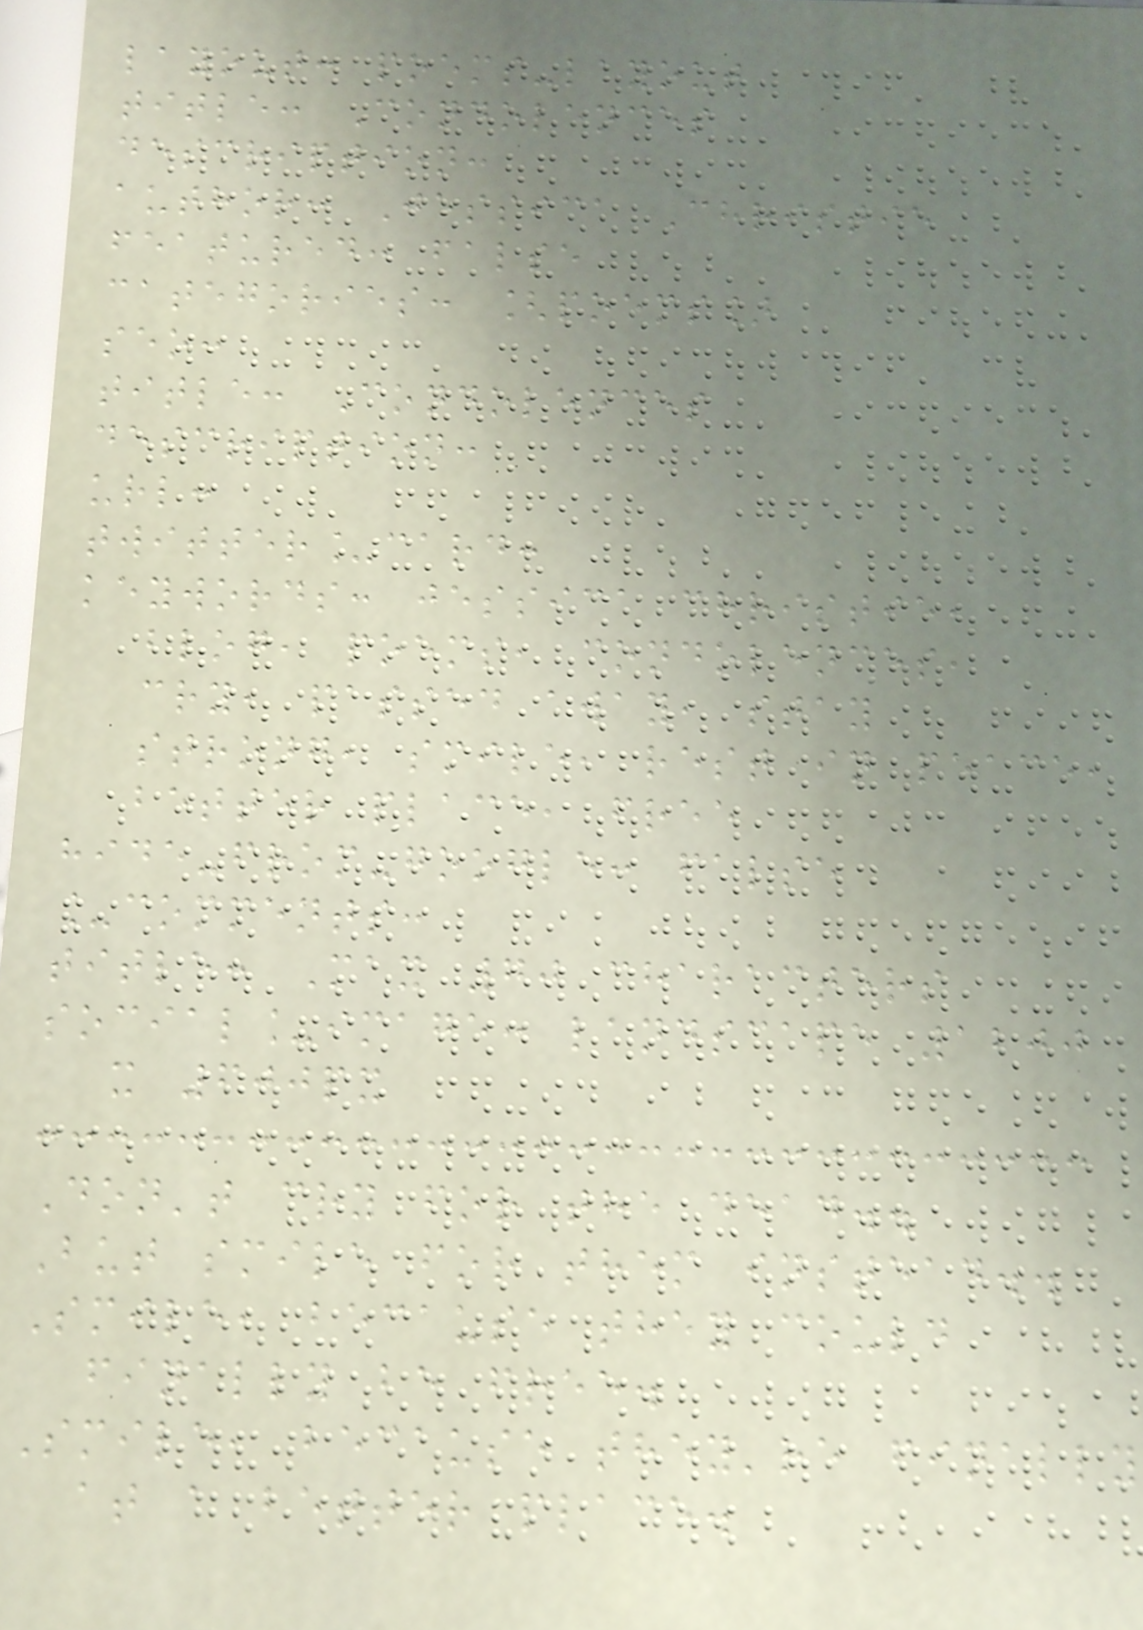layout: poems-layout
title: Condolences
description:
author: Jessica Christie
featured: false
categories: [poems]
seo:
title: Condolences
description:
url:
twitter_card:
keywords: jessica christie,
blog, poems, condolences,
cry, passed away, stay
strong, smile, rest in peace,
better place, free
hide-from-google: false
_comments:
title: Max 70 characters
social_image: landscape 1200
x 600px
Don't cry for the dead..
But smile for them instead..
Smile, because they could
finally be free.
Smile, because they're finally
at a better place.
